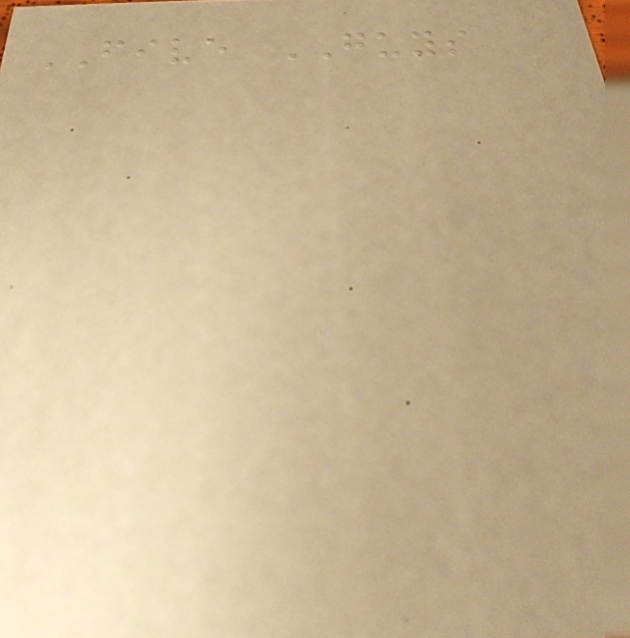FIVE GUYS
